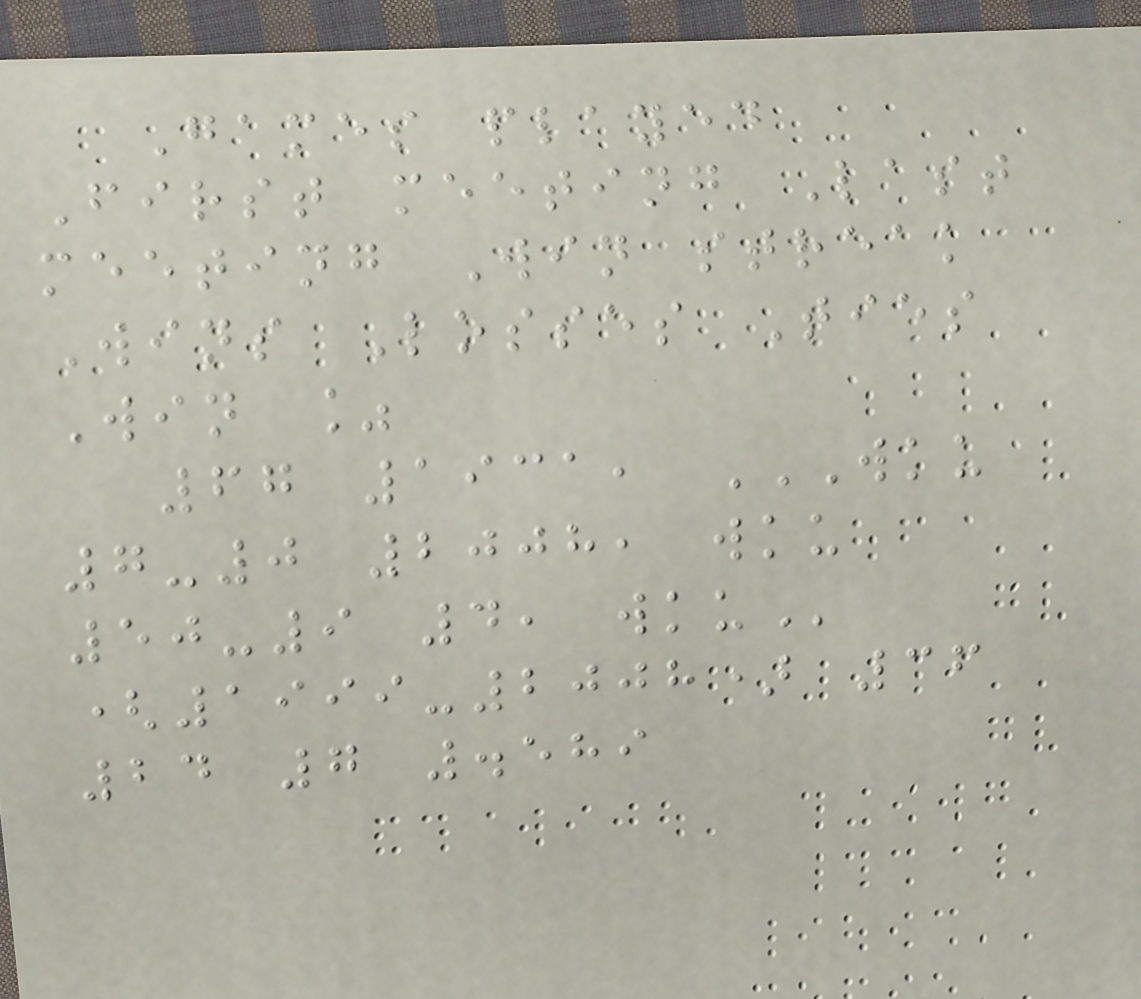Games played
First meeting Last
meeting Win streak
Wins Losses Ties
Win %
67 1931, WKU
7-0 2008, WKU
50-9 4, WKU
(1999-2008) 36
24 7 .589
